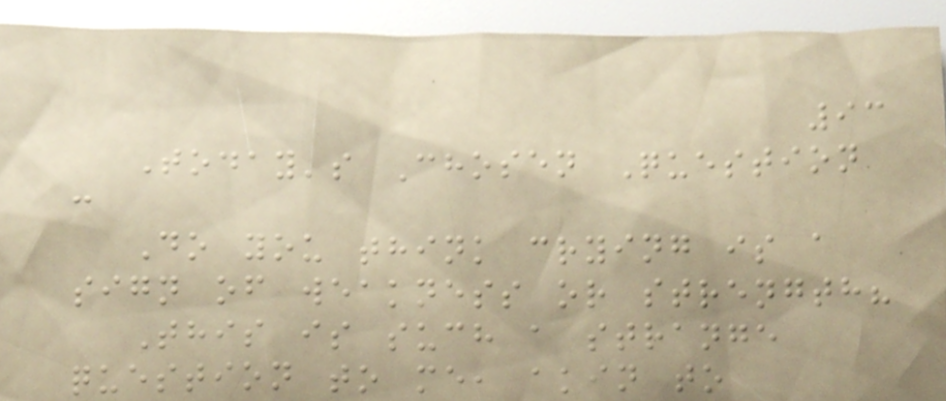93
Today's Chosen Question
:
Do you think crying is a
sign of weakness or strength?
This is such a strange
question to me, akin to
